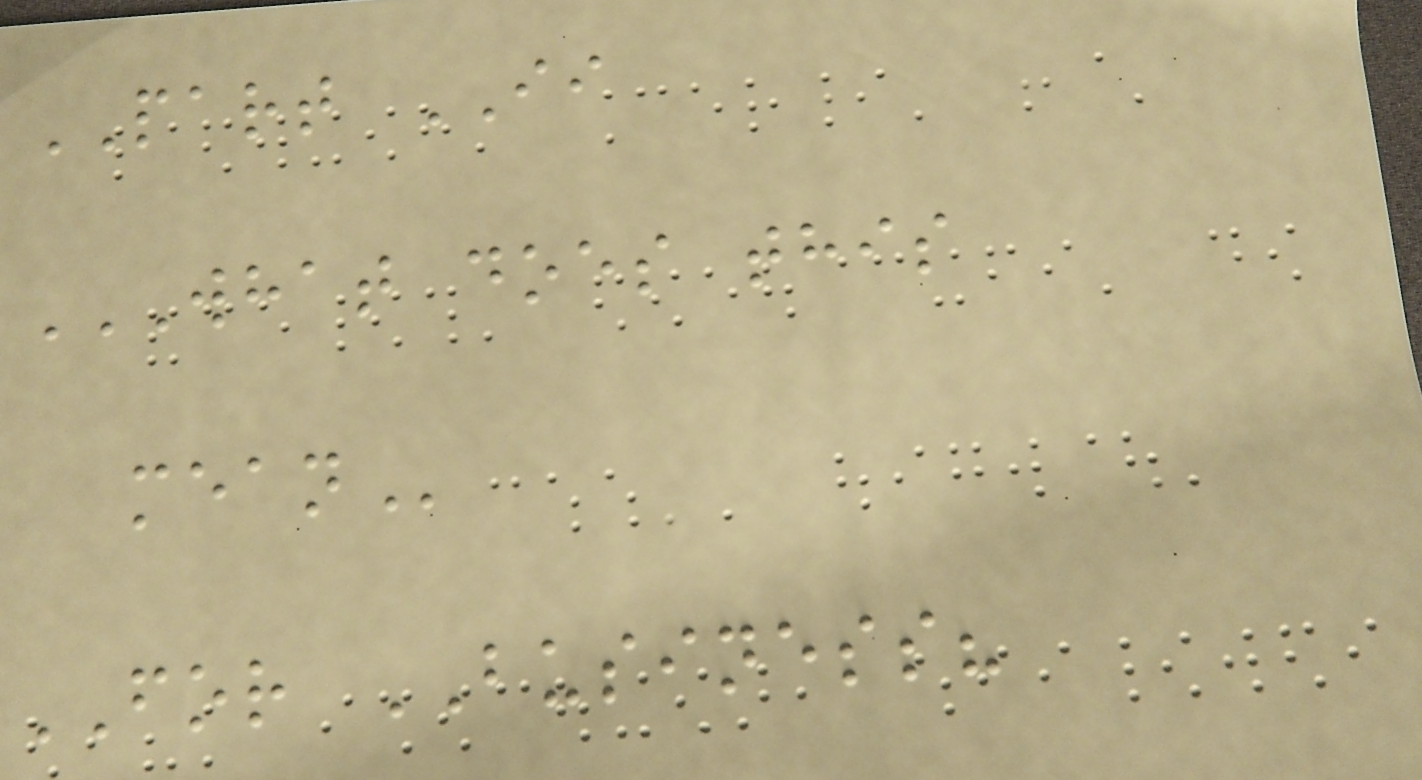PART II
WHAT DOES THIS
MEAN
FOR BUSINESS?
